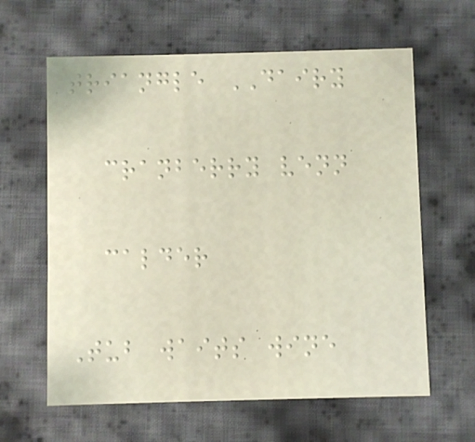triangle DAIRY
cranberry venn
calder
Tub waits wine
